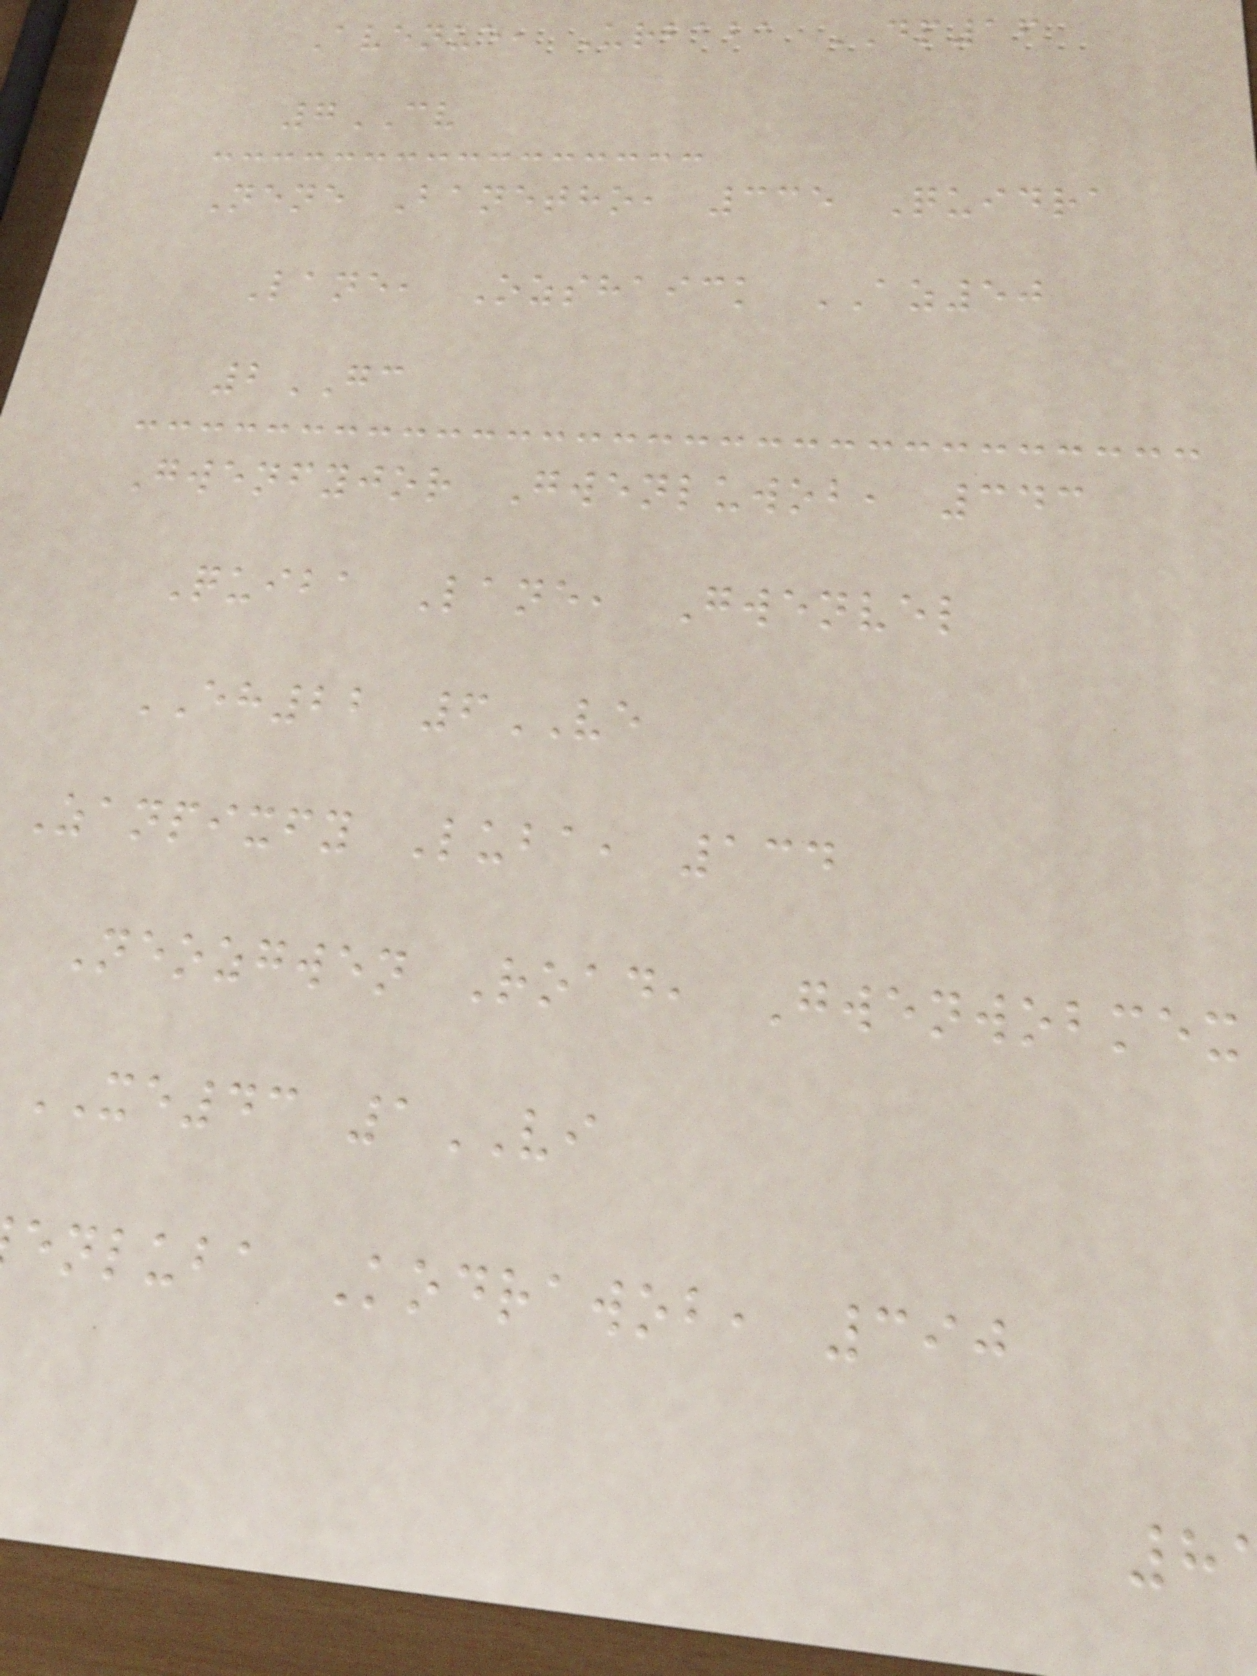Avenue, Urbaba DP16
7CV
Nene Banetho, 335 Quidra
Lane, Ozshaick AZ50
2GC
Gwenfyjor Gwenluwob, 343
Quiba Lane, Gwenvel
EH22 6VE
Zanpixfy Luba, 134
Neozgwen Road, Gwenwobmex
XE43 1VI
enluba Kodrawob, 390
